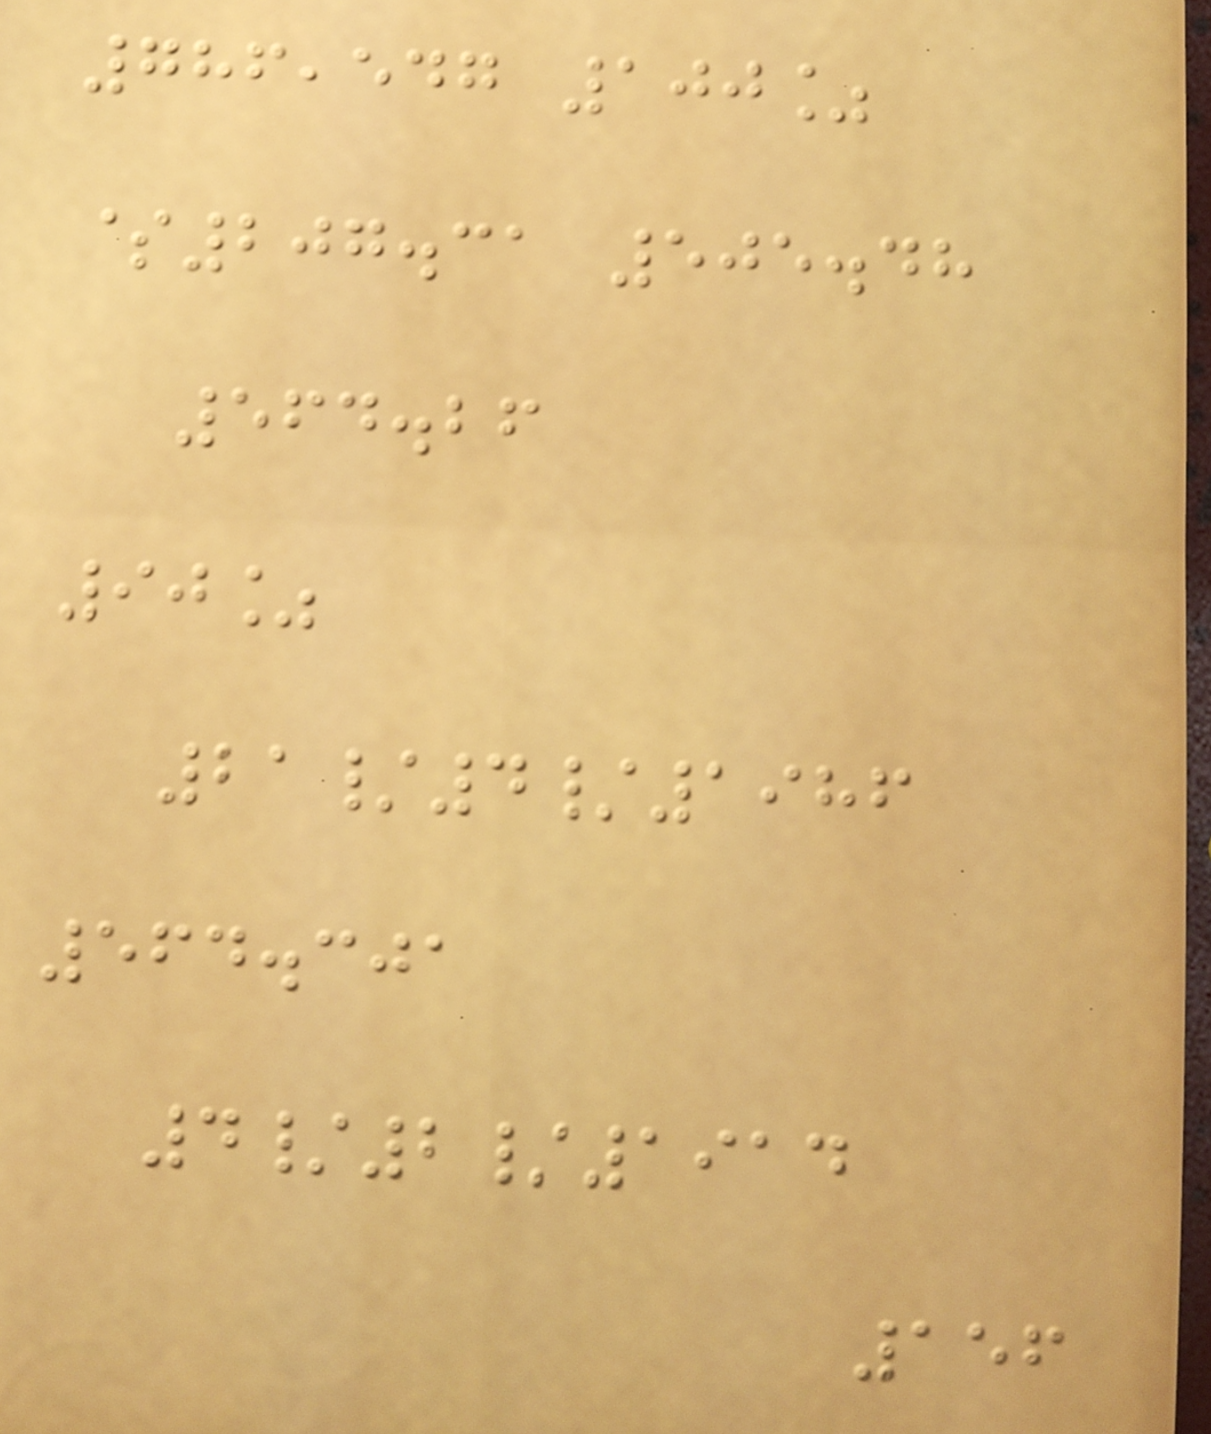786,547 100%
$207.31 505.48
564.26
90%
21/4/1986
564.301
4/2/1914
156
